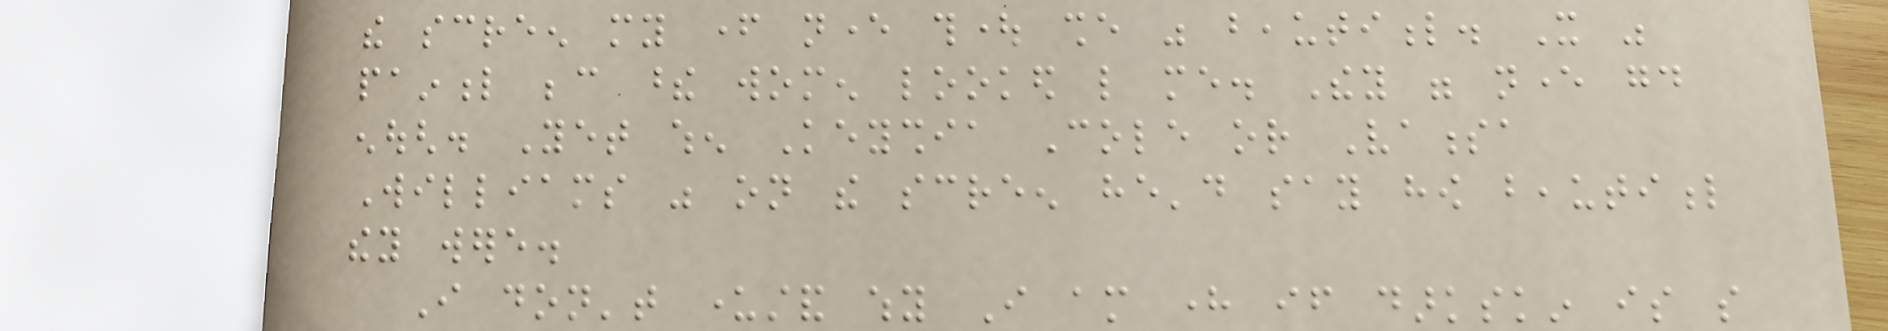the screen my father never thought she was beautiful. It was
painful because these women looked like me. They were never good
enough. Yet when Keyshia Cole or Vanessa
Williams was on the screen he'd say how beautiful
they were.
I don't understand why I am here if darkskin is so
